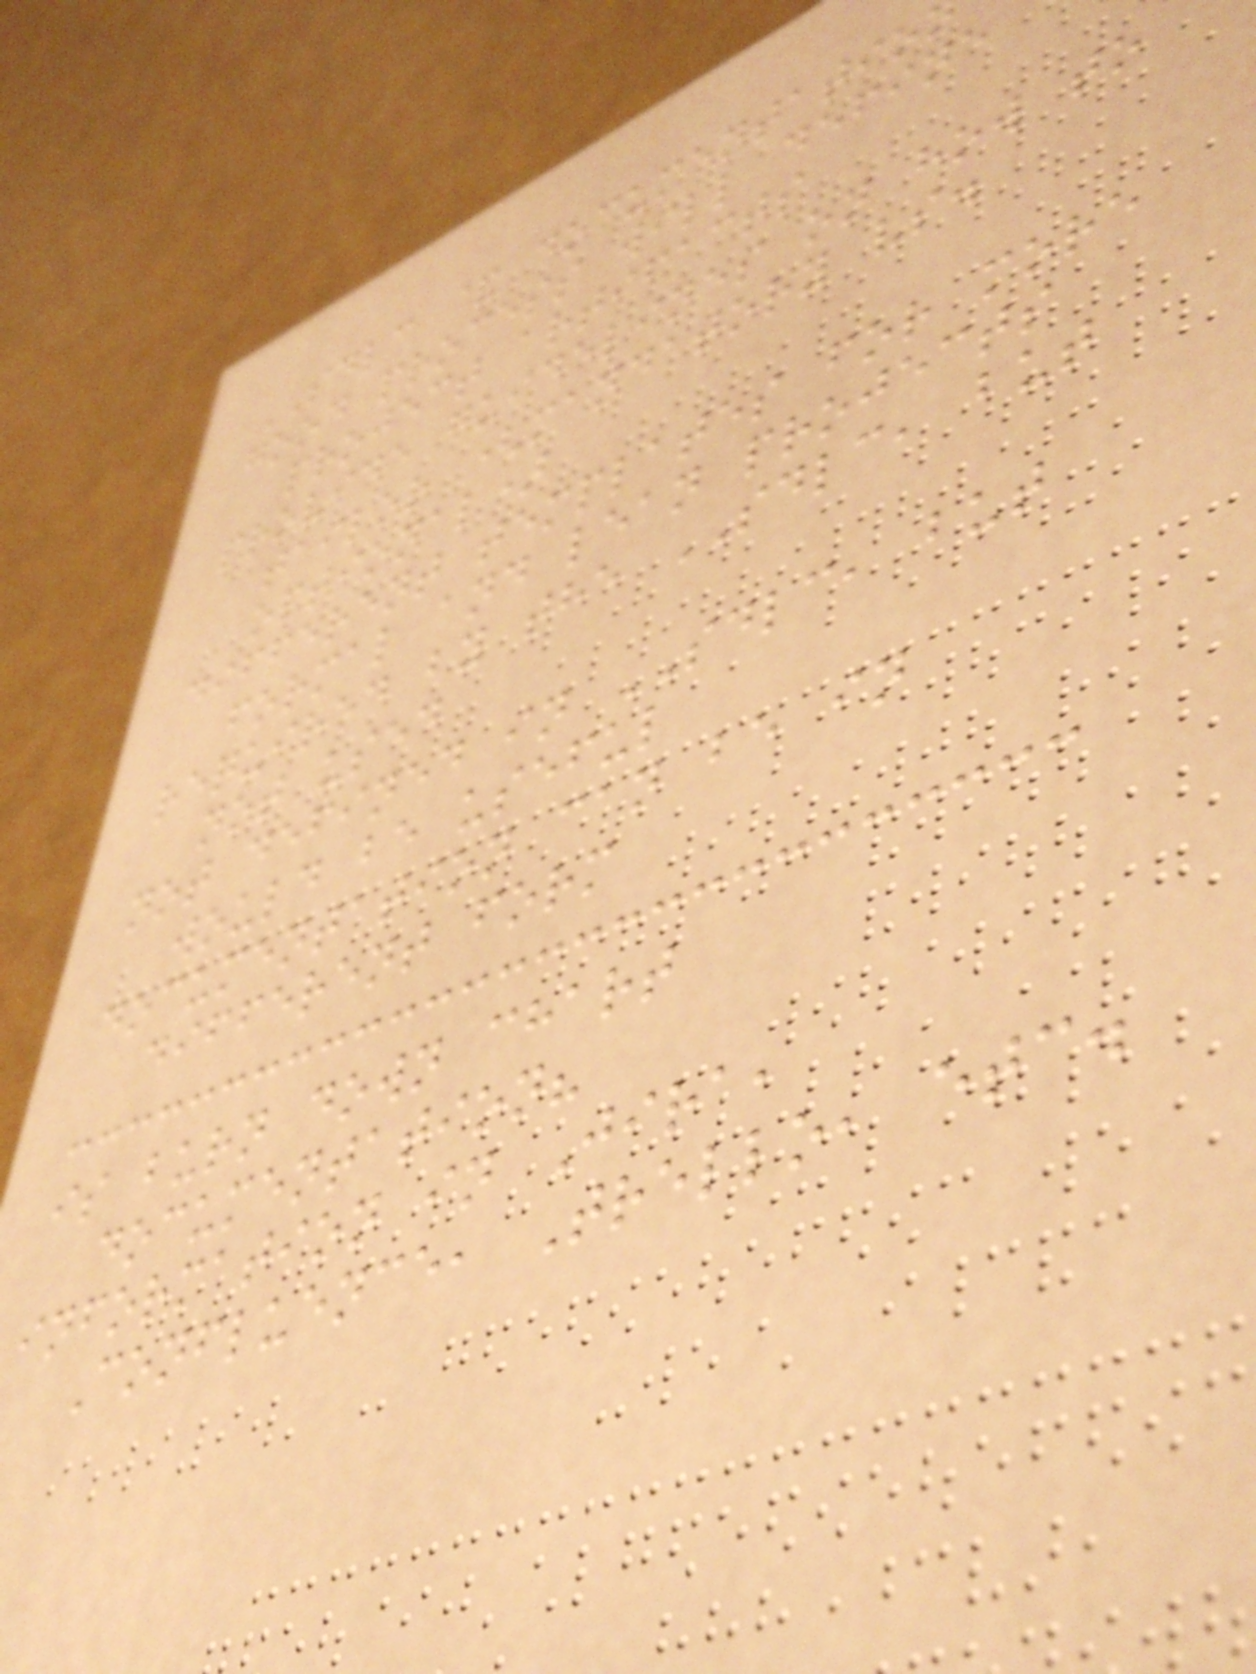SDLC & documentatio
good process will define
project artifacts
provide guidelines on how to
tailor (mandatory vs.
optional)
different templates for more
formal and lean projects
required by the SDLC, but
not used
not defined in SDLC, but
would be useful
documentation can be in
different form
is burn down chart
documentation?
information in Jira,
Confluence, Trello, etc.
